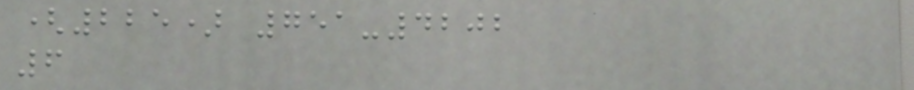(225) 751-4202
6
